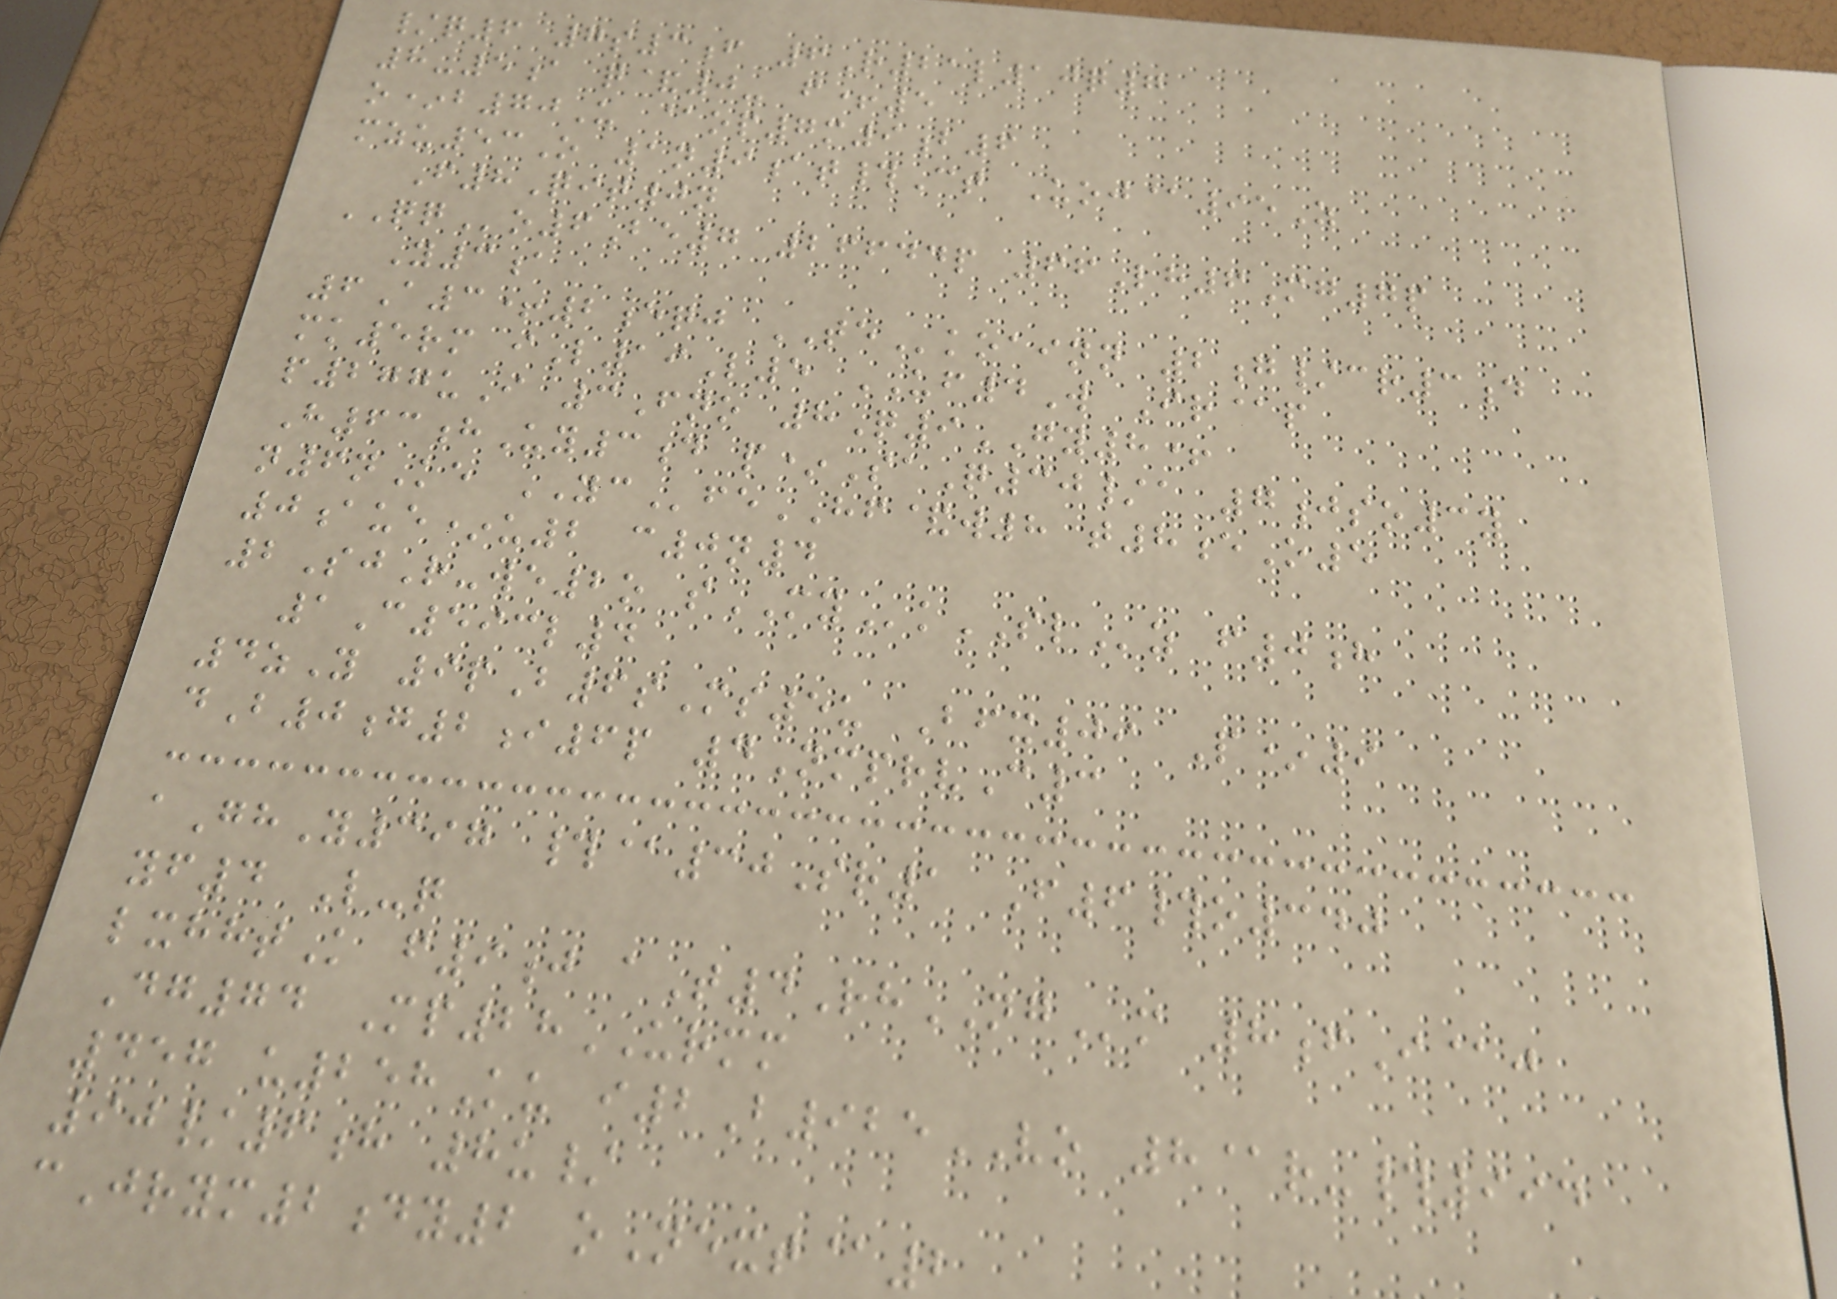/q6 7s3f 6R21l10q7
8-5a q&0- f+5
o*b70U @op7m9b6
mzu53O 1n9at#Ct Uoj@95Z
F8Qit0n
QQo6Be7 26644p 66Lh6Mg7p
Y3a
6A3+2eqj TEkoainn 2g/cr3d
mk5rm iL19L5 UF4W Ir@p
p277uI 3Fno 8Q9GY8+
H63hUy3d p*SaQ30/a 7jso3y
n6nKe YCfeHF&w8 t8eO5
0aue*u2 c0n4
2SjR-we2o sMYkSLz f0h
1C593l4
4zY 9pB6sMs5u Bfx09 P*9
dB0g2i6p 4NmprvC3
aGhY397 #@30Sr1 F6#o340
yf4 L-q
lxhhtK f9j aT4RhNGm 8fI@j
Dg74 Mp28URMM
457 u258Ku i2B925VO 8@r-#994
90/6h 8u/
cJrym2dy2 oNext@2
